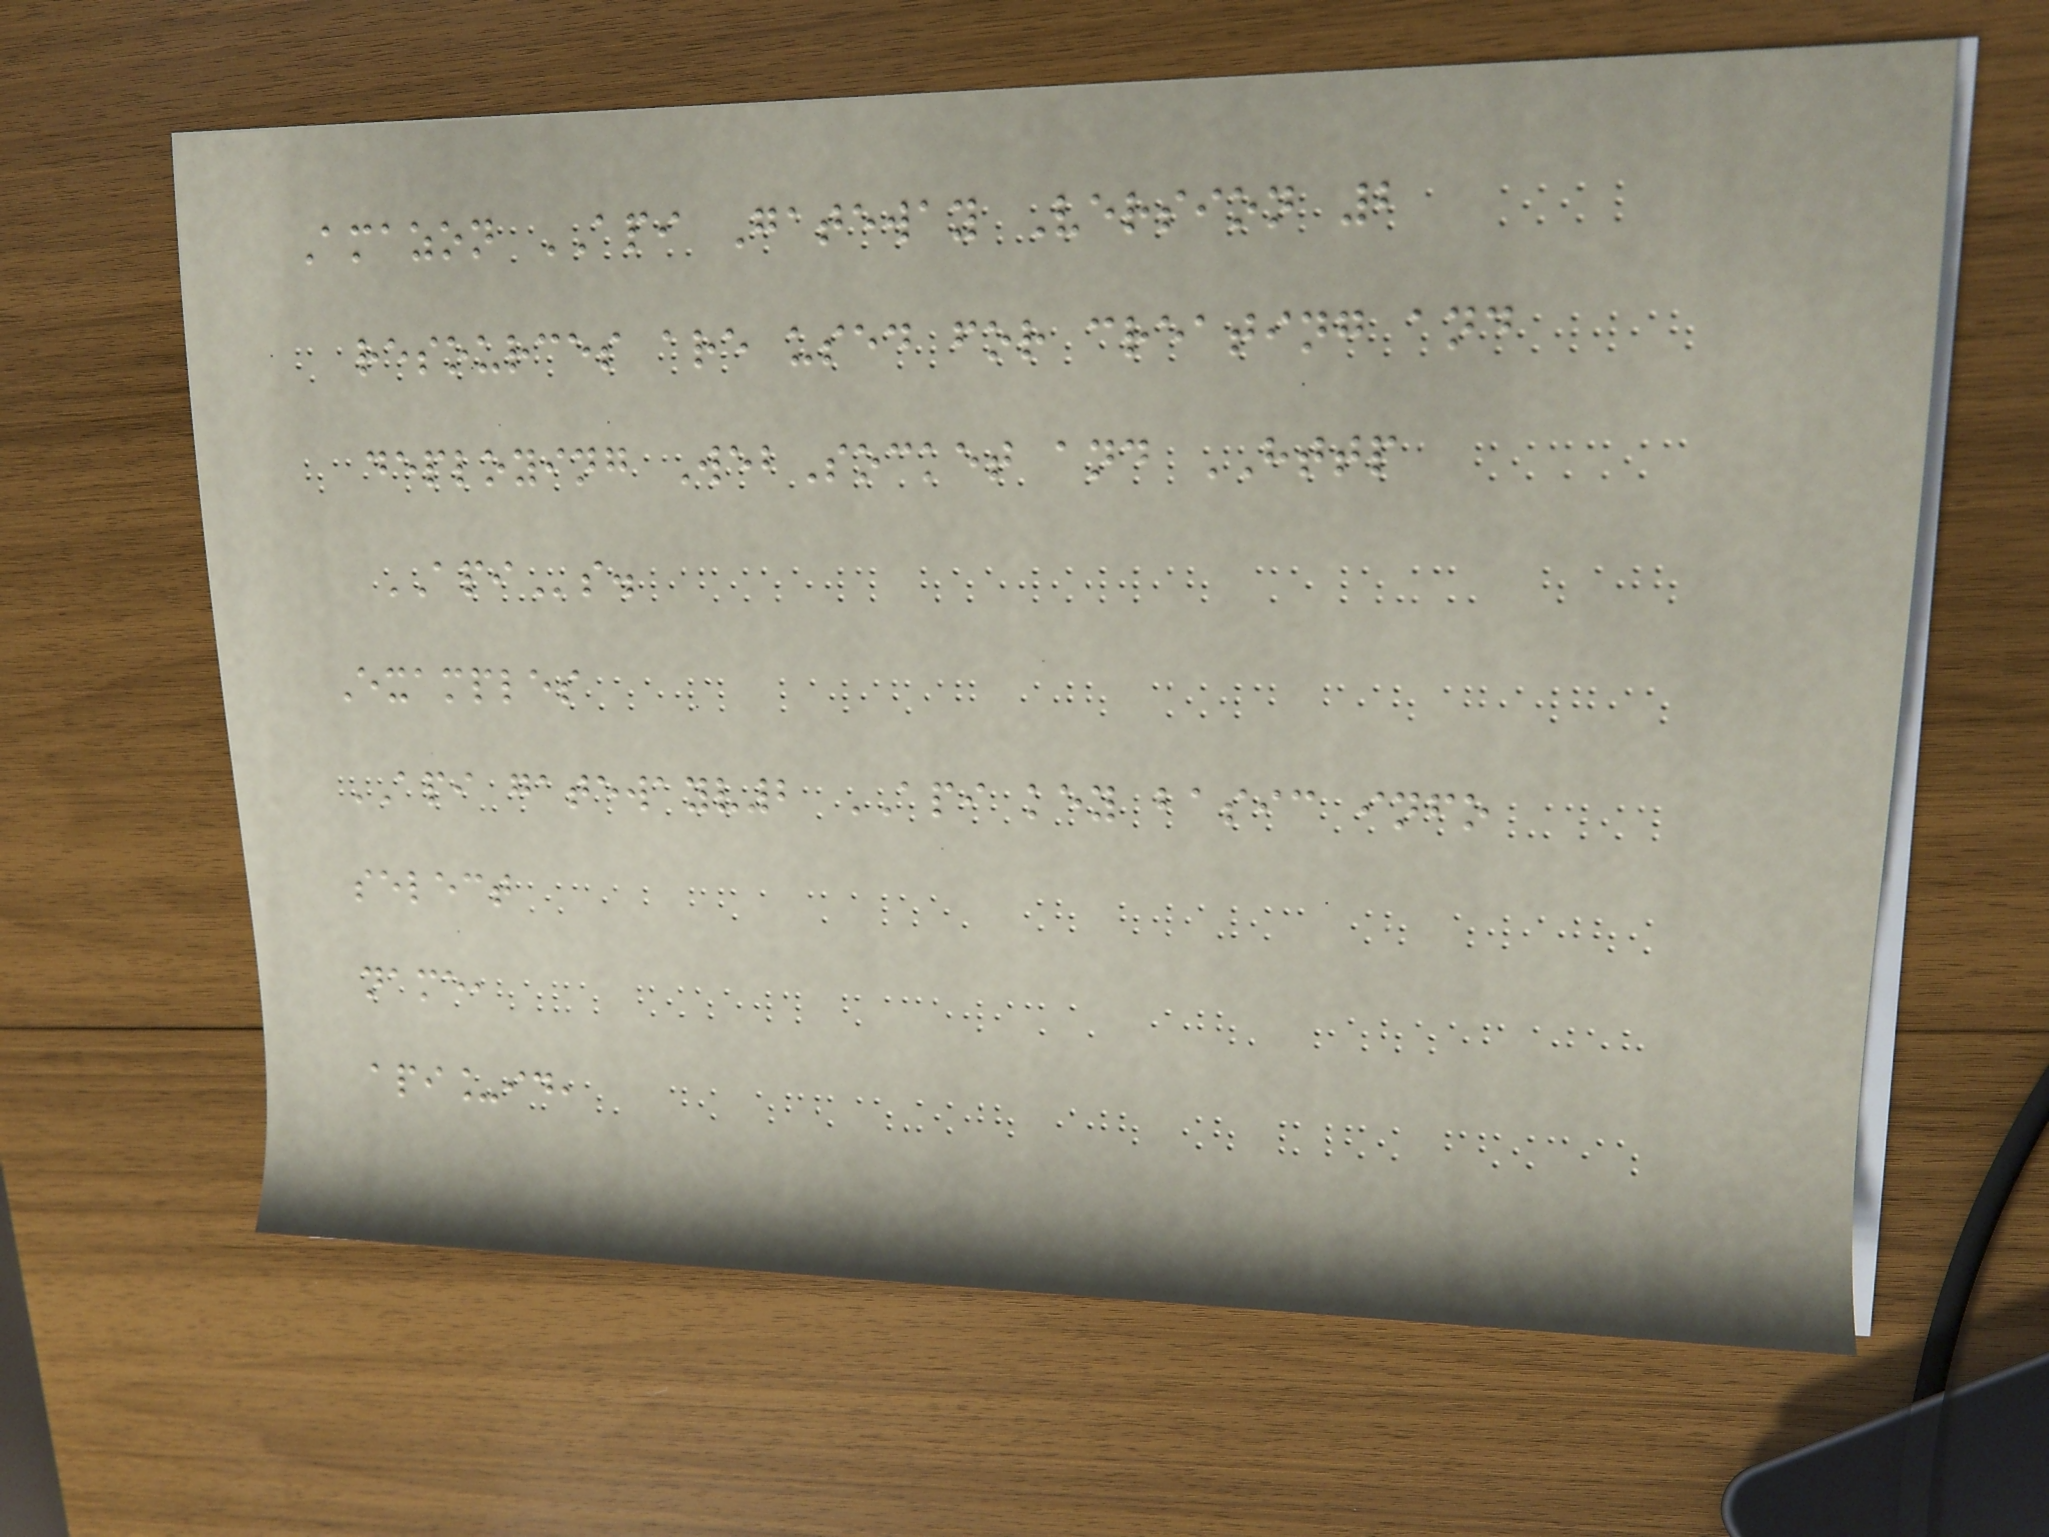Amazon API Gateway Version 2
resources are used for creating and
deploying WebSocket and HTTP
APIs.
Examples
API gatewayv2 API key basic info
select
name,
api_id,
